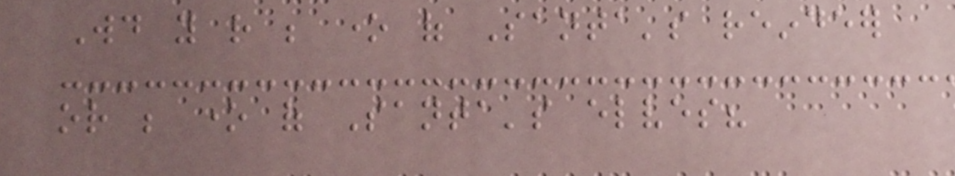Would you rather be one of Santa's reindeer
or be one of Santa's elves?
